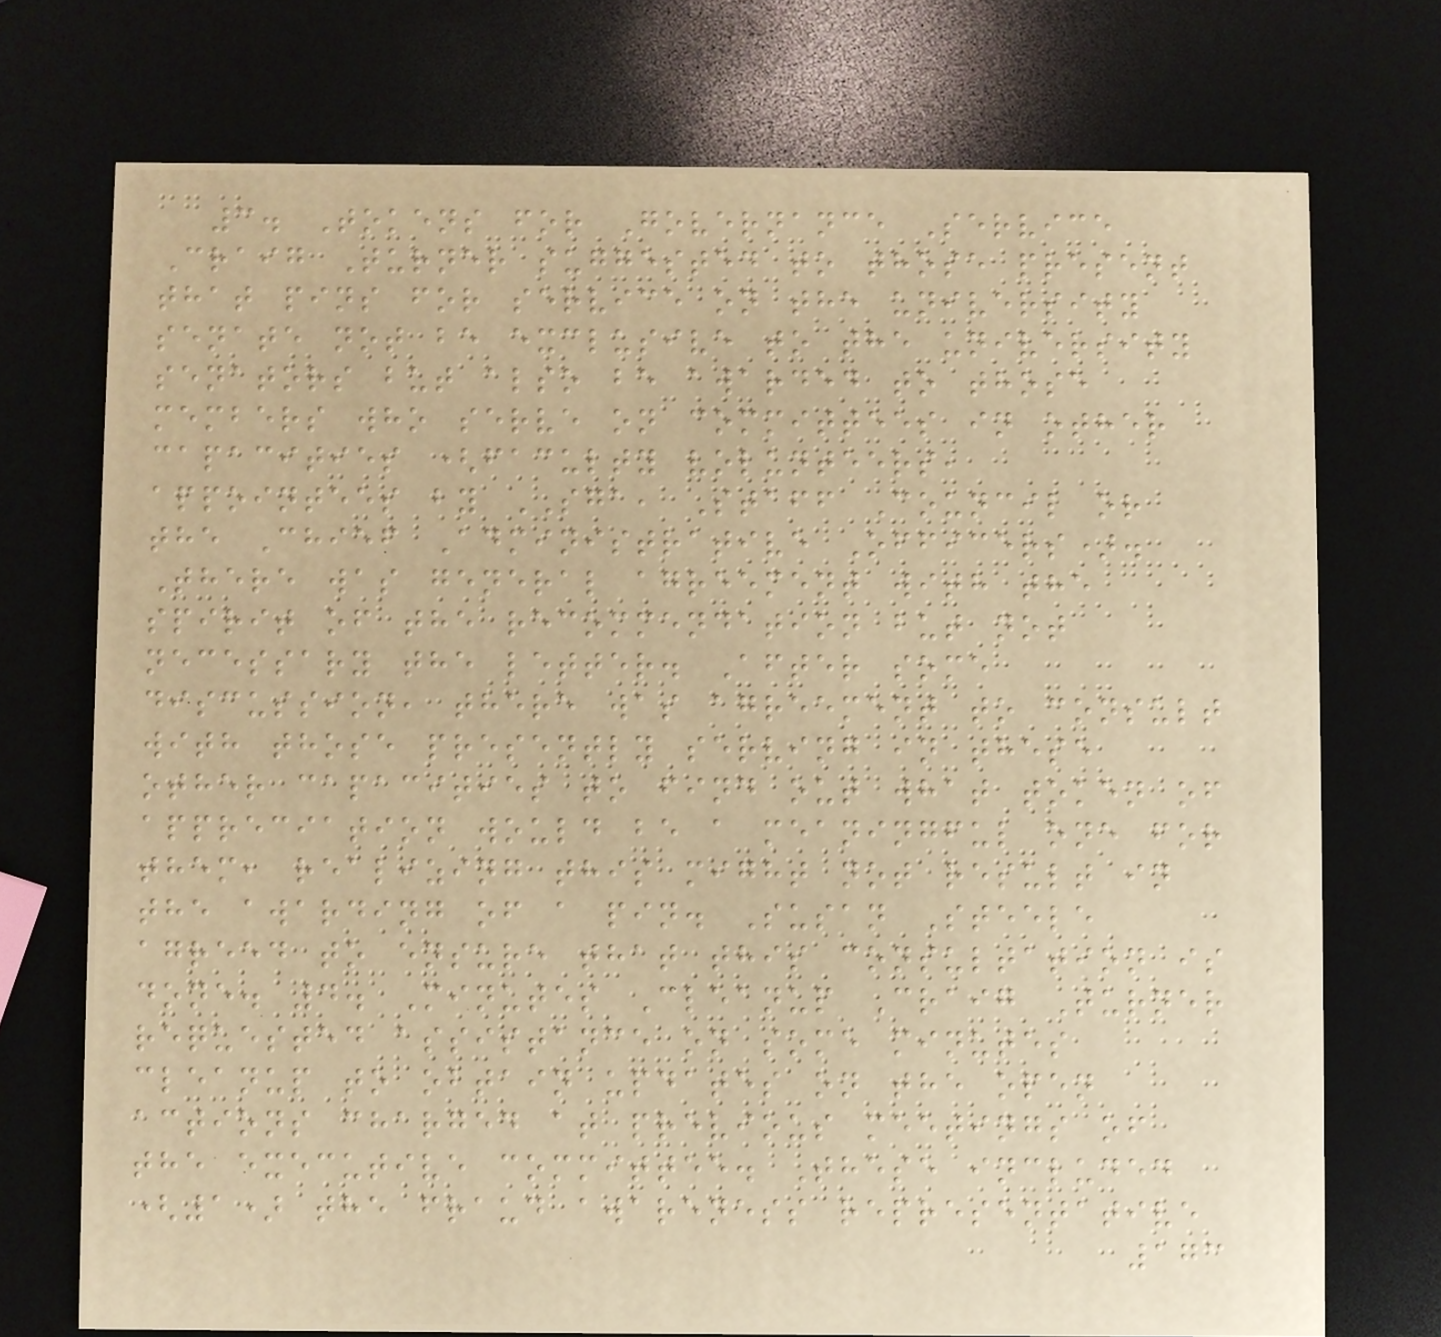3. Tokens for Governance Service
Craig Turner suggested to those present
that pins for service on the university
senate not be exclusive to the university
senators but also be awarded to those
members who serve on committees in other
capacities (faculty volunteers,
appointees by SGA, Staff Council or
the Chief Administrative Officers).
There was general agreement with the
spirit of the recommendation but not
necessary the letter. After some
discussion, there was agreement to consult
with those presently serving in these
other capacities to find out what token of
appreciation would be a meaningful one for
them, realizing this might not result in
the awarding of a pin. Susan Steele
agreed to ensure that this consultation is
done. 4. Minutes Cleanup Craig Turner
requested assistance on some minutes
cleanup to obtain updates on the open
actions charged at previous meetings of
the executive committee. These included
(1) the fraud awareness representative
173
